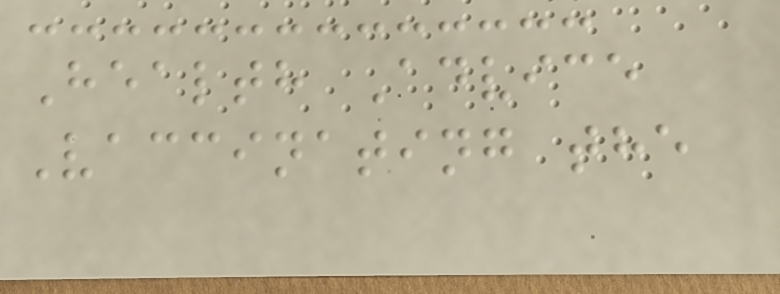Health Advice
Vaccinating the
